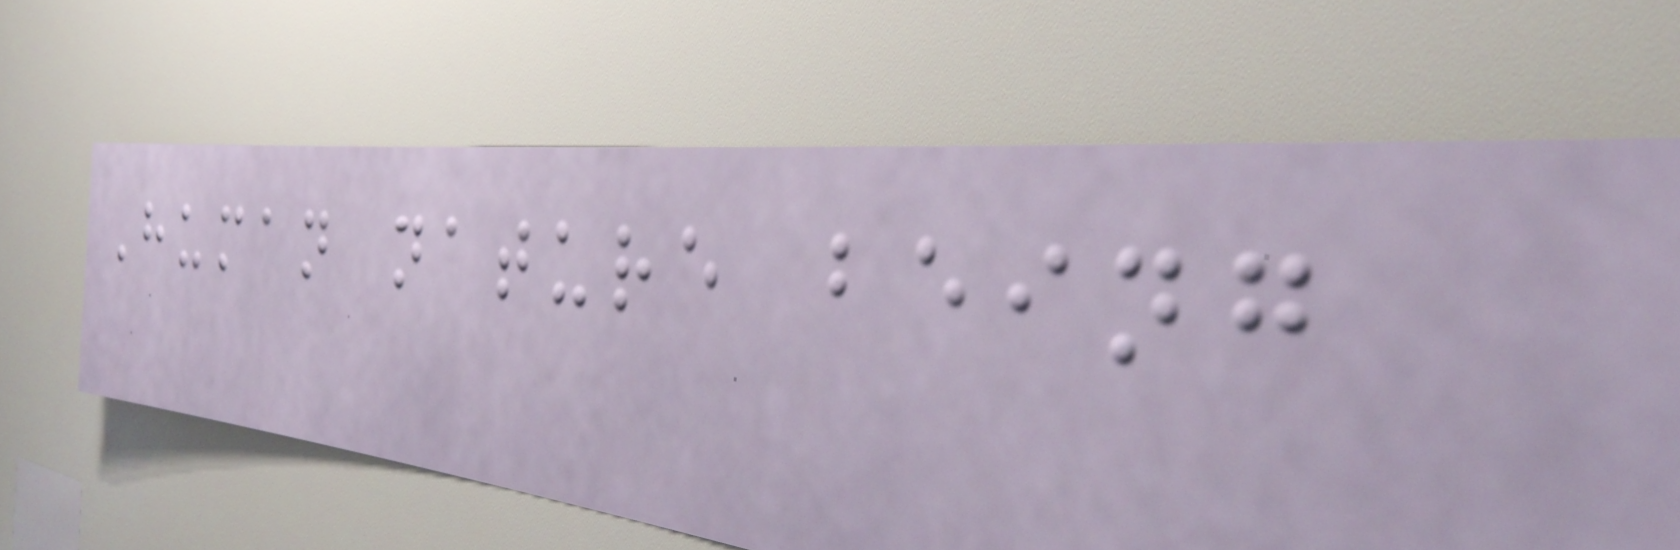Human nature being
